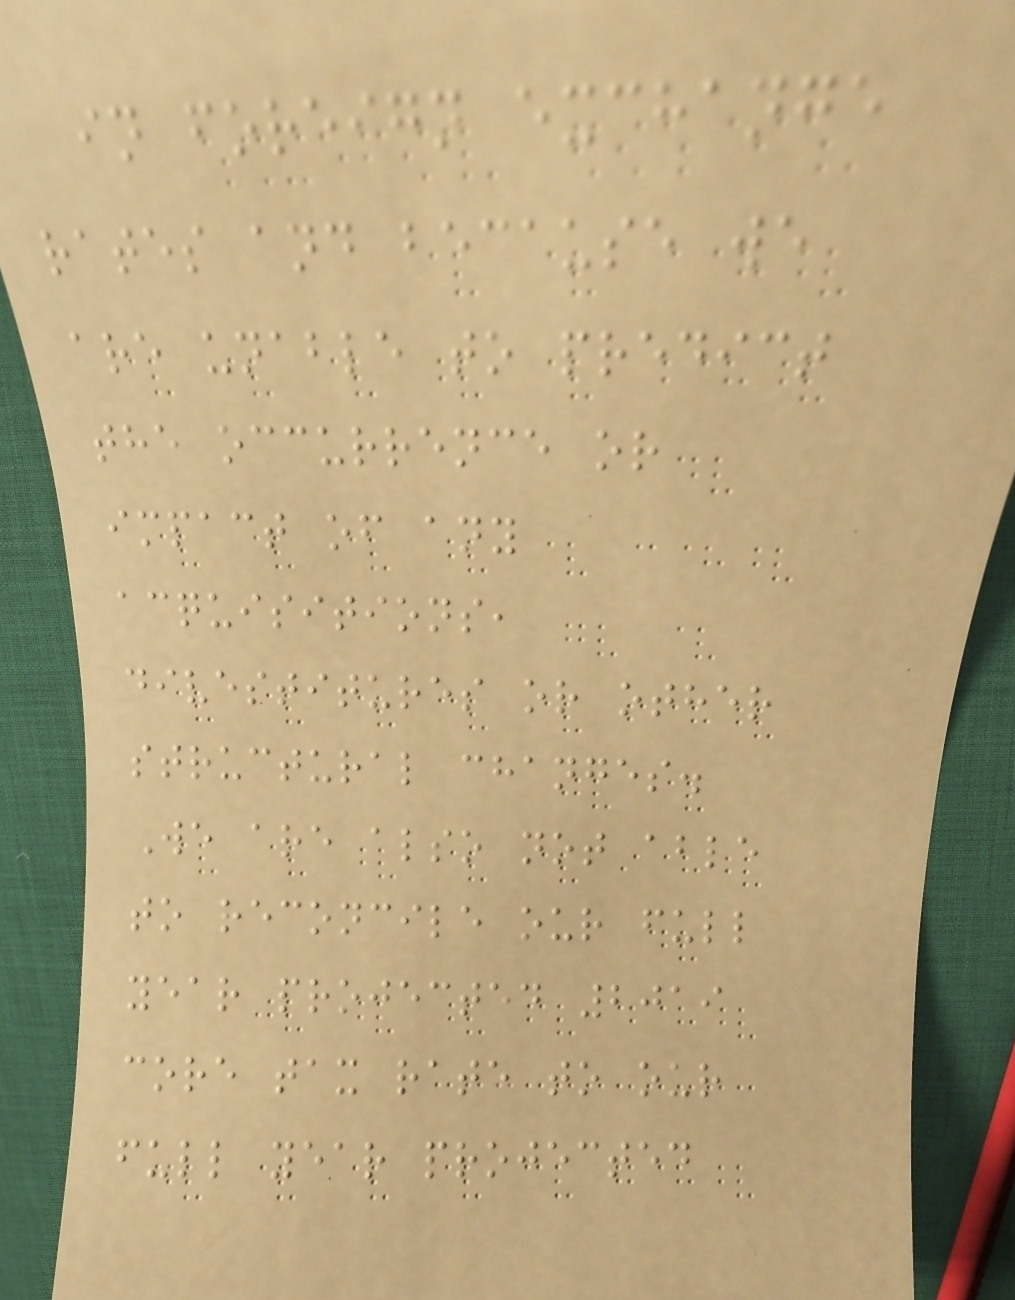in foreign exchange
rates and because we
are unable to predict
the occurrence or
impact of any
acquisitions,
divestitures or other
structural changes.
We are also not able
to reconcile our full
year projected 2019
core tax rate to our
full year projected
